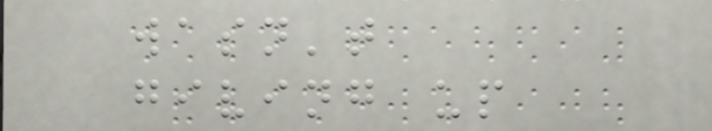wasn't
giving up
